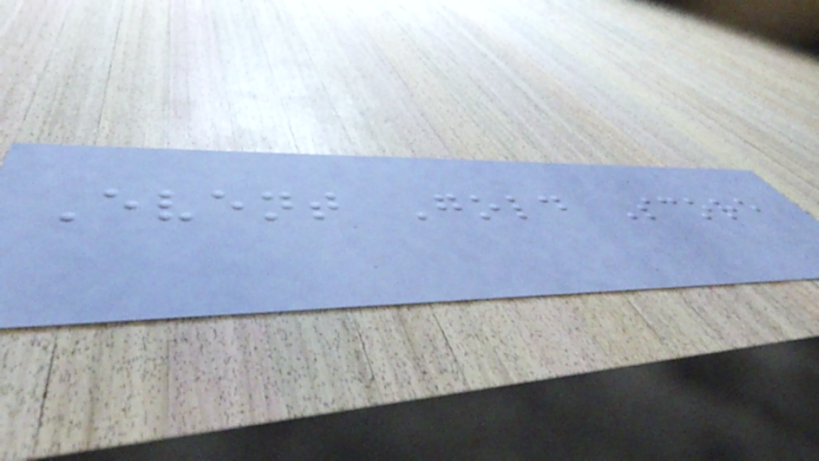Event Gold Score
